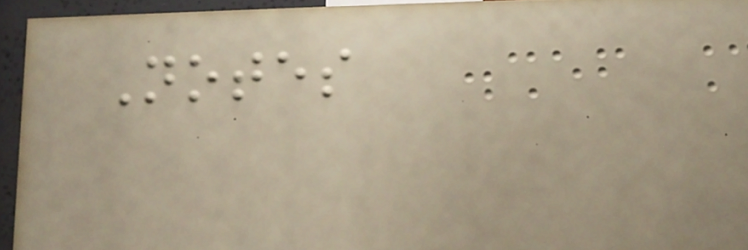Notes
